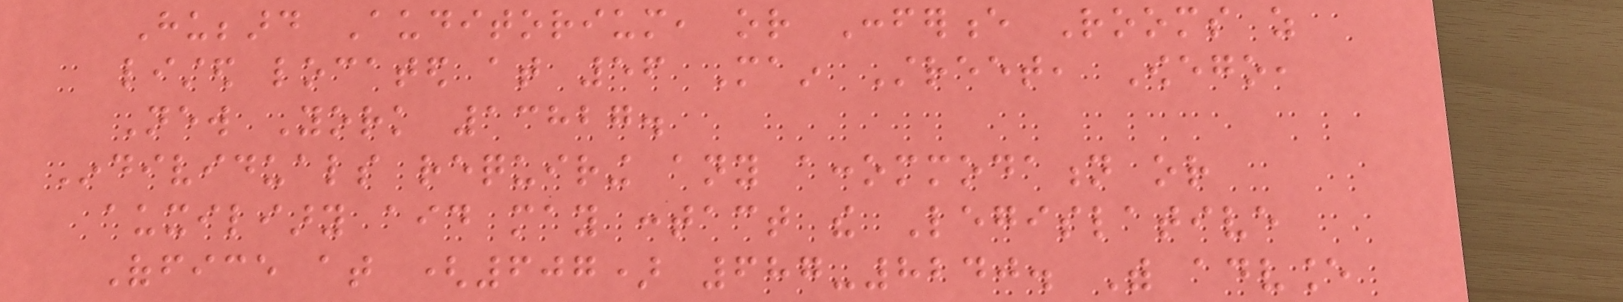Hubbard Auditorium, or Conference Rooms as
listed located at 56 Main Street, Owego,
New York 13827.
Individuals requiring any accommodation or
auxiliary aid may contact the Legislative
Office at (607) 687-8240. With advance
